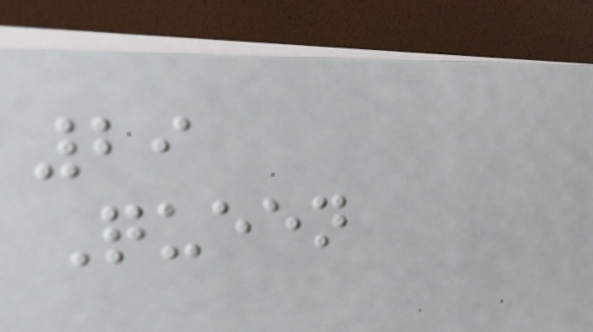29
Queen
